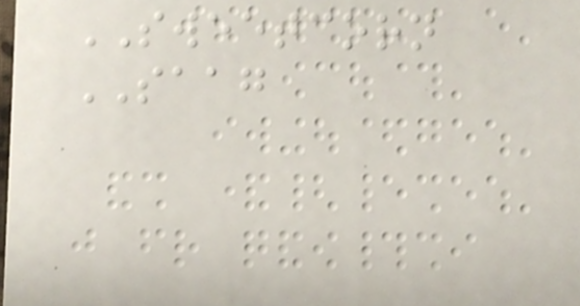SWEETCORN
SAAG
